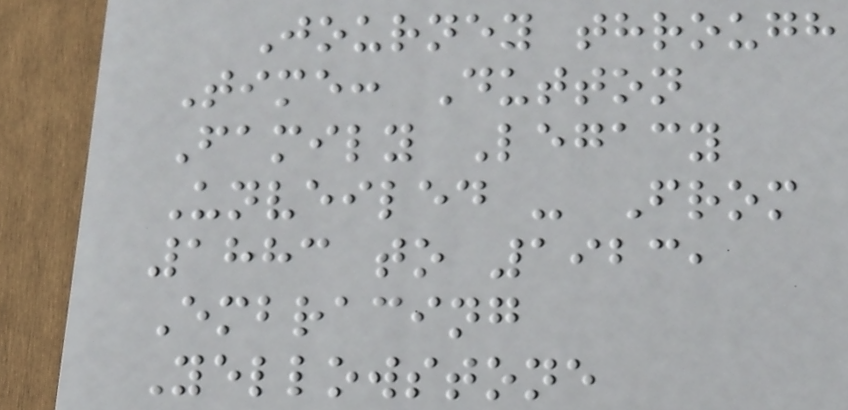Journey through
Time: Dutton
Family Legacy
Unveiled - From
1883 to 1923,
Embracing
Yellowstone
